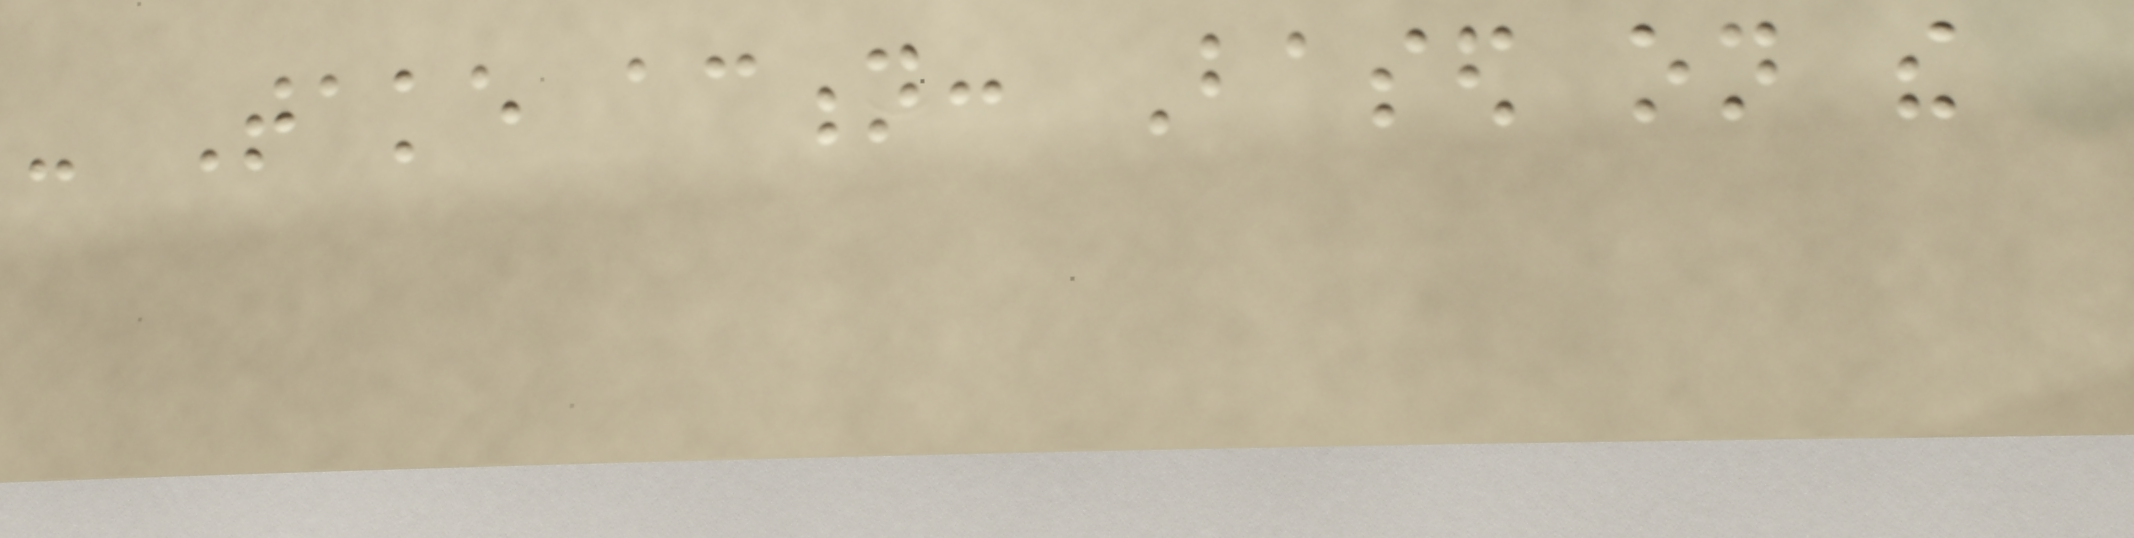- Take action: Based on the
